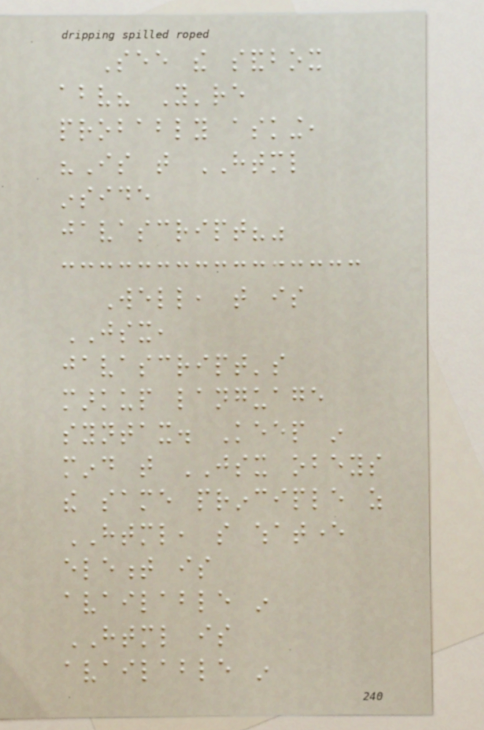See the sandbox
above? You're
probably asking,
"Is that HTML
inside
javascript?"
Well, that is
JSX,
javascript's
markup language
syntax. Keep in
mind that JSX obeys
the same principle as
HTML, so whatever
element is
available in
HTML is
available in
